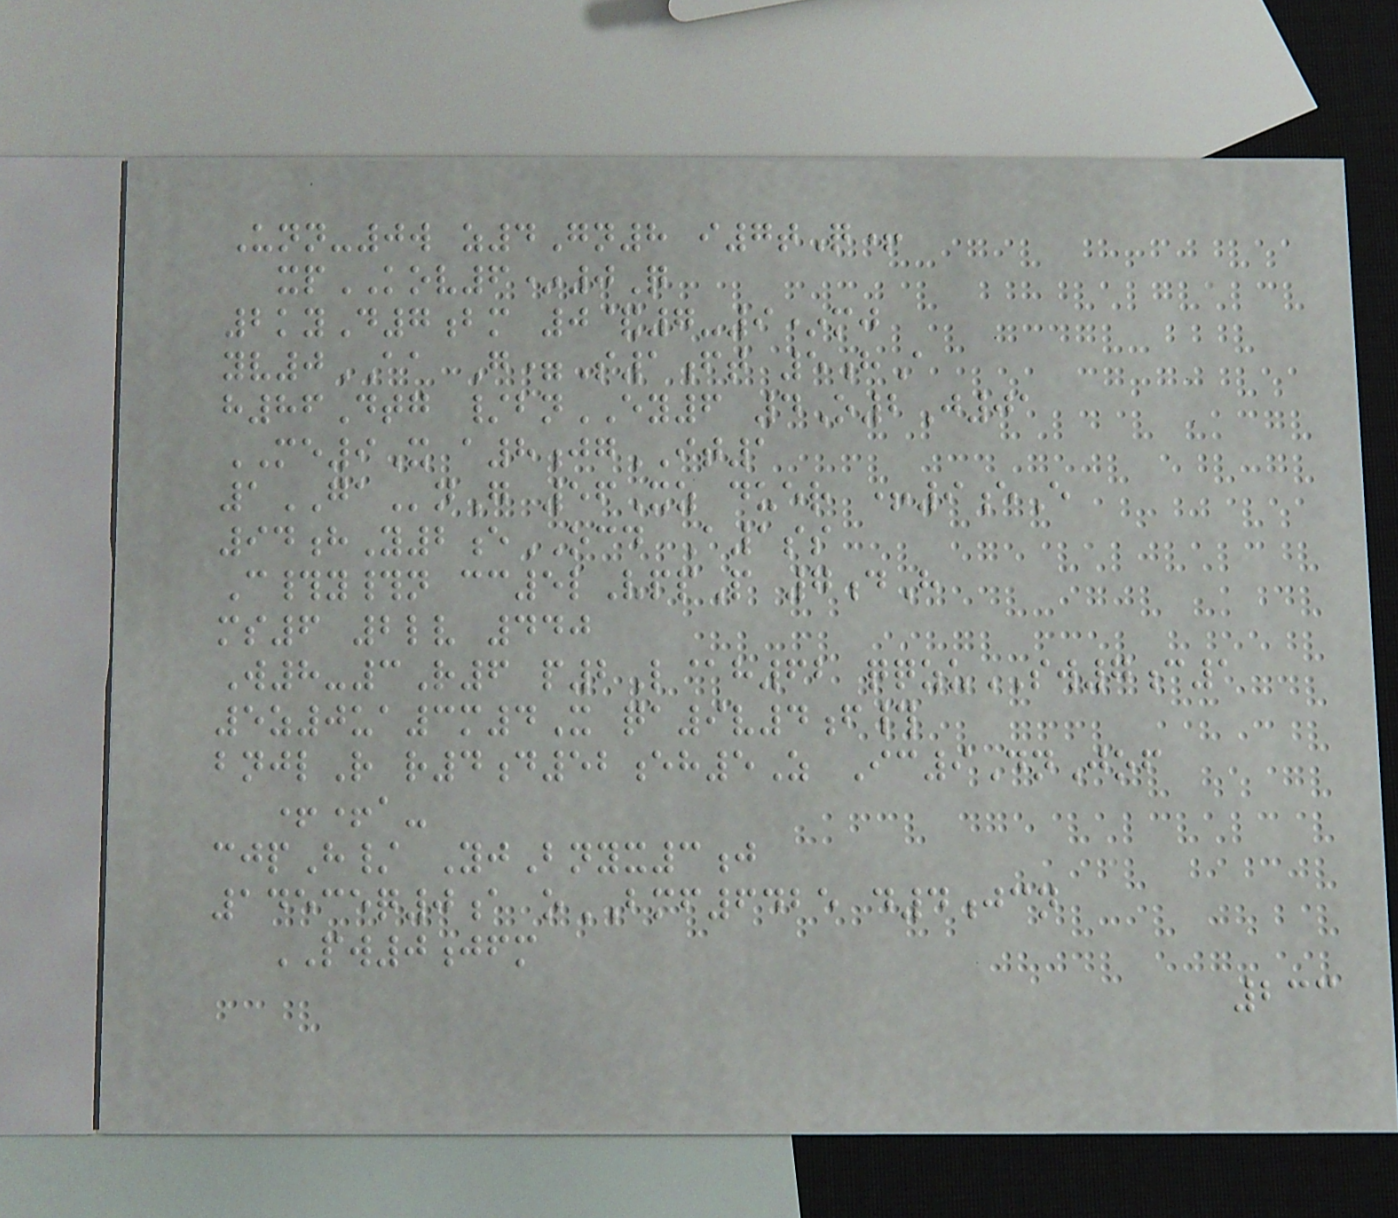Unn-0w z4Gn8 i7tQ+
xpKOV6*0Q
2kyD7bm 0&7-9*mj
yv0AA G=S1ft 5hA
h86Dtg /bnEY6 4O2J01
ME9X a8jgIT1
1GAnG 56Xz duer +9eE
94hY2eOCD A1ss
C#y#n cc5lVppP 7dH
ms6 2lv 440
W8-3R6 p2L@h62 qqzuSW7c1
5z0ua3m4X qa9v4f#
bnjlR r4d52eh5Z Ic9DnJof
++a-
cjpH/ YjBnyx3j
14535q0a oBMF6425 d4jcn
PW0jfm
233
